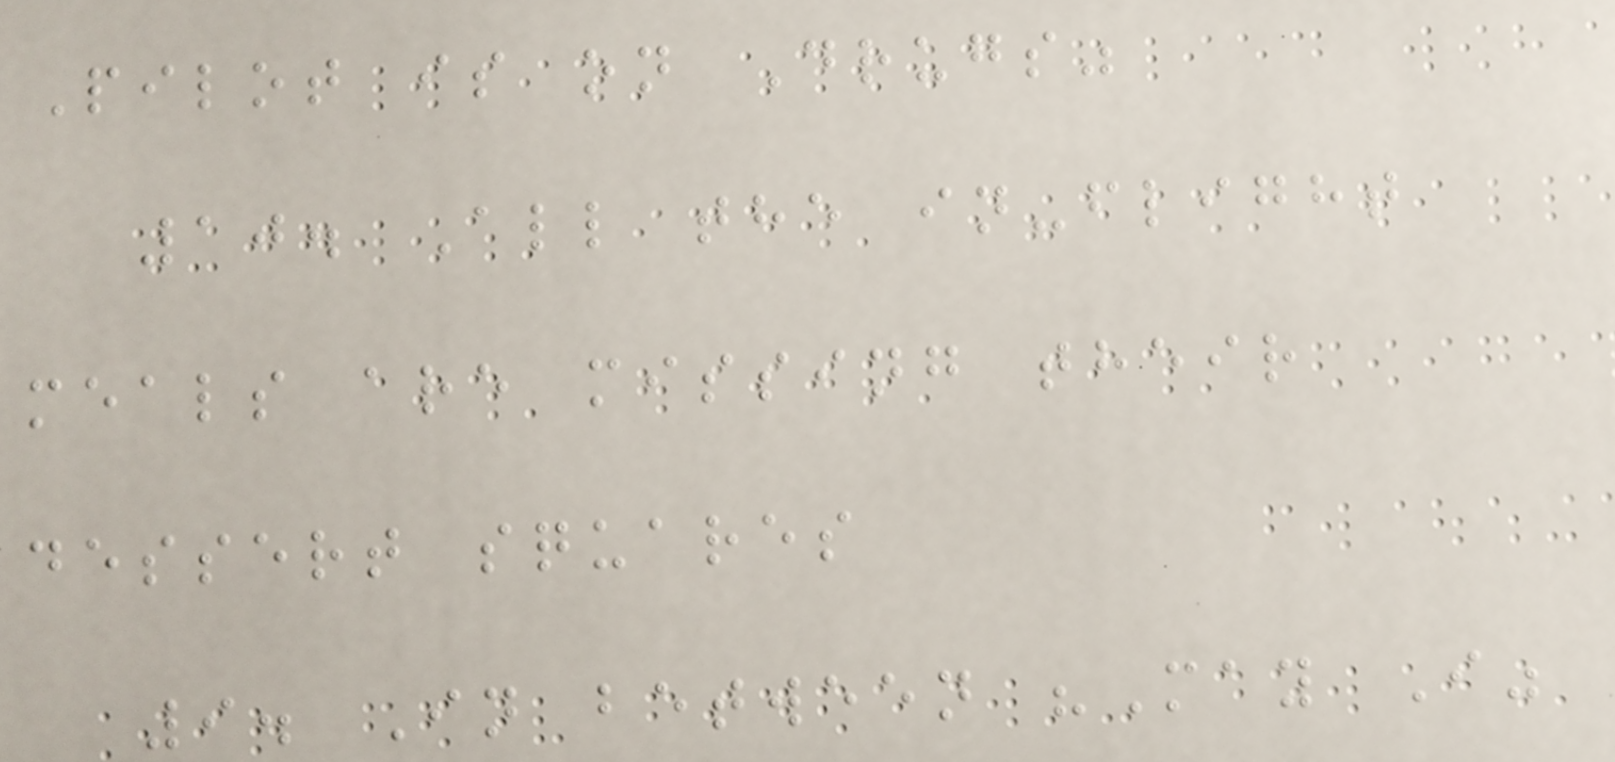Pilot is on Drugs"
10. All the in-flight
meals are missing their
dessert squares
9. In between "May I"
